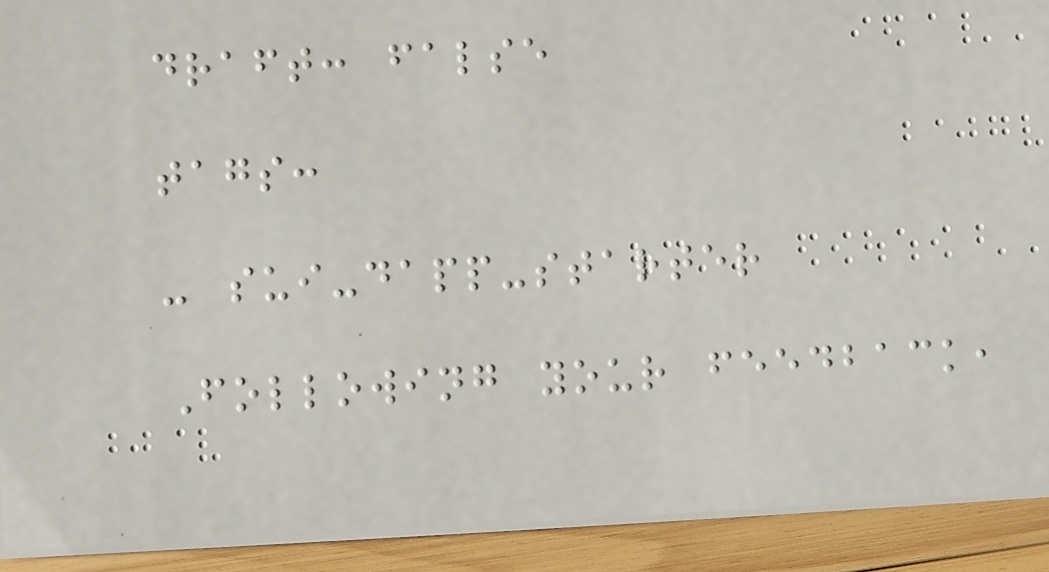draft: false
tags:
- sui-dapp-starter
Following your feedback,
